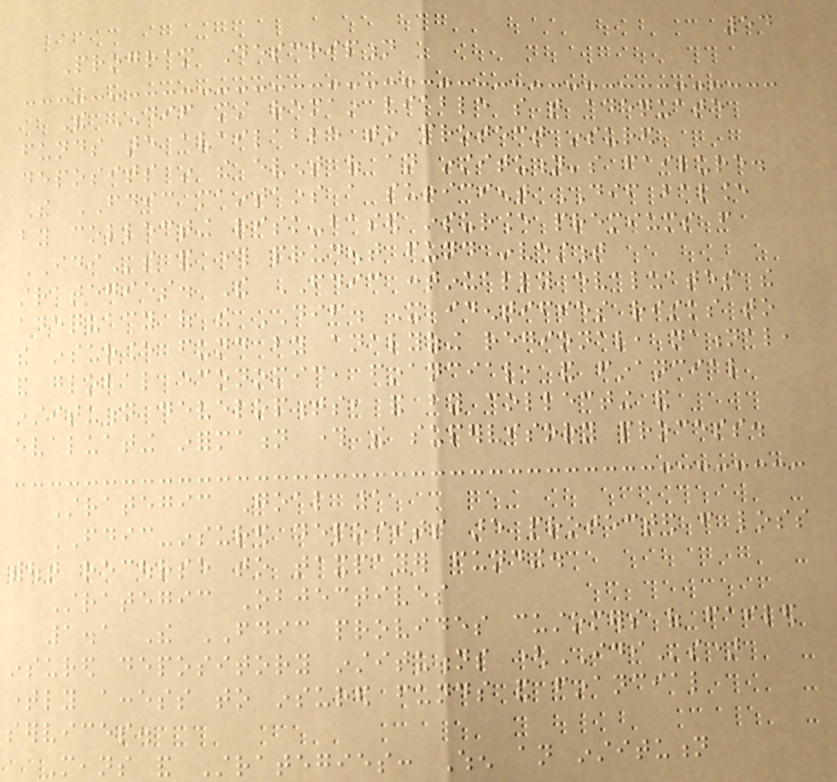54
Program Description
The DIF must remain viable so that adequate
funds are available to protect insured
deposits in the event of an institution's failure.
The FDIC maintains a sufficient DIF balance
by collecting risk-based insurance premiums from
IDIs and through prudent fund investment
strategies. The FDIC continually evaluates the
adequacy of the DIF. It identifies risks to
the insurance fund by analyzing regional, national,
and global economic, financial, and financial
institution developments, and by collecting and
evaluating information through the supervisory process.
Strategic Goal 1
FDIC-insured deposits are protected from loss
without recourse to taxpayer funding.
Strategic Objectives
1.1 The FDIC provides customers of failed
insured depository institutions (IDIs)
timely access to insured funds and financial
services.
Means and Strategies: When an institution
